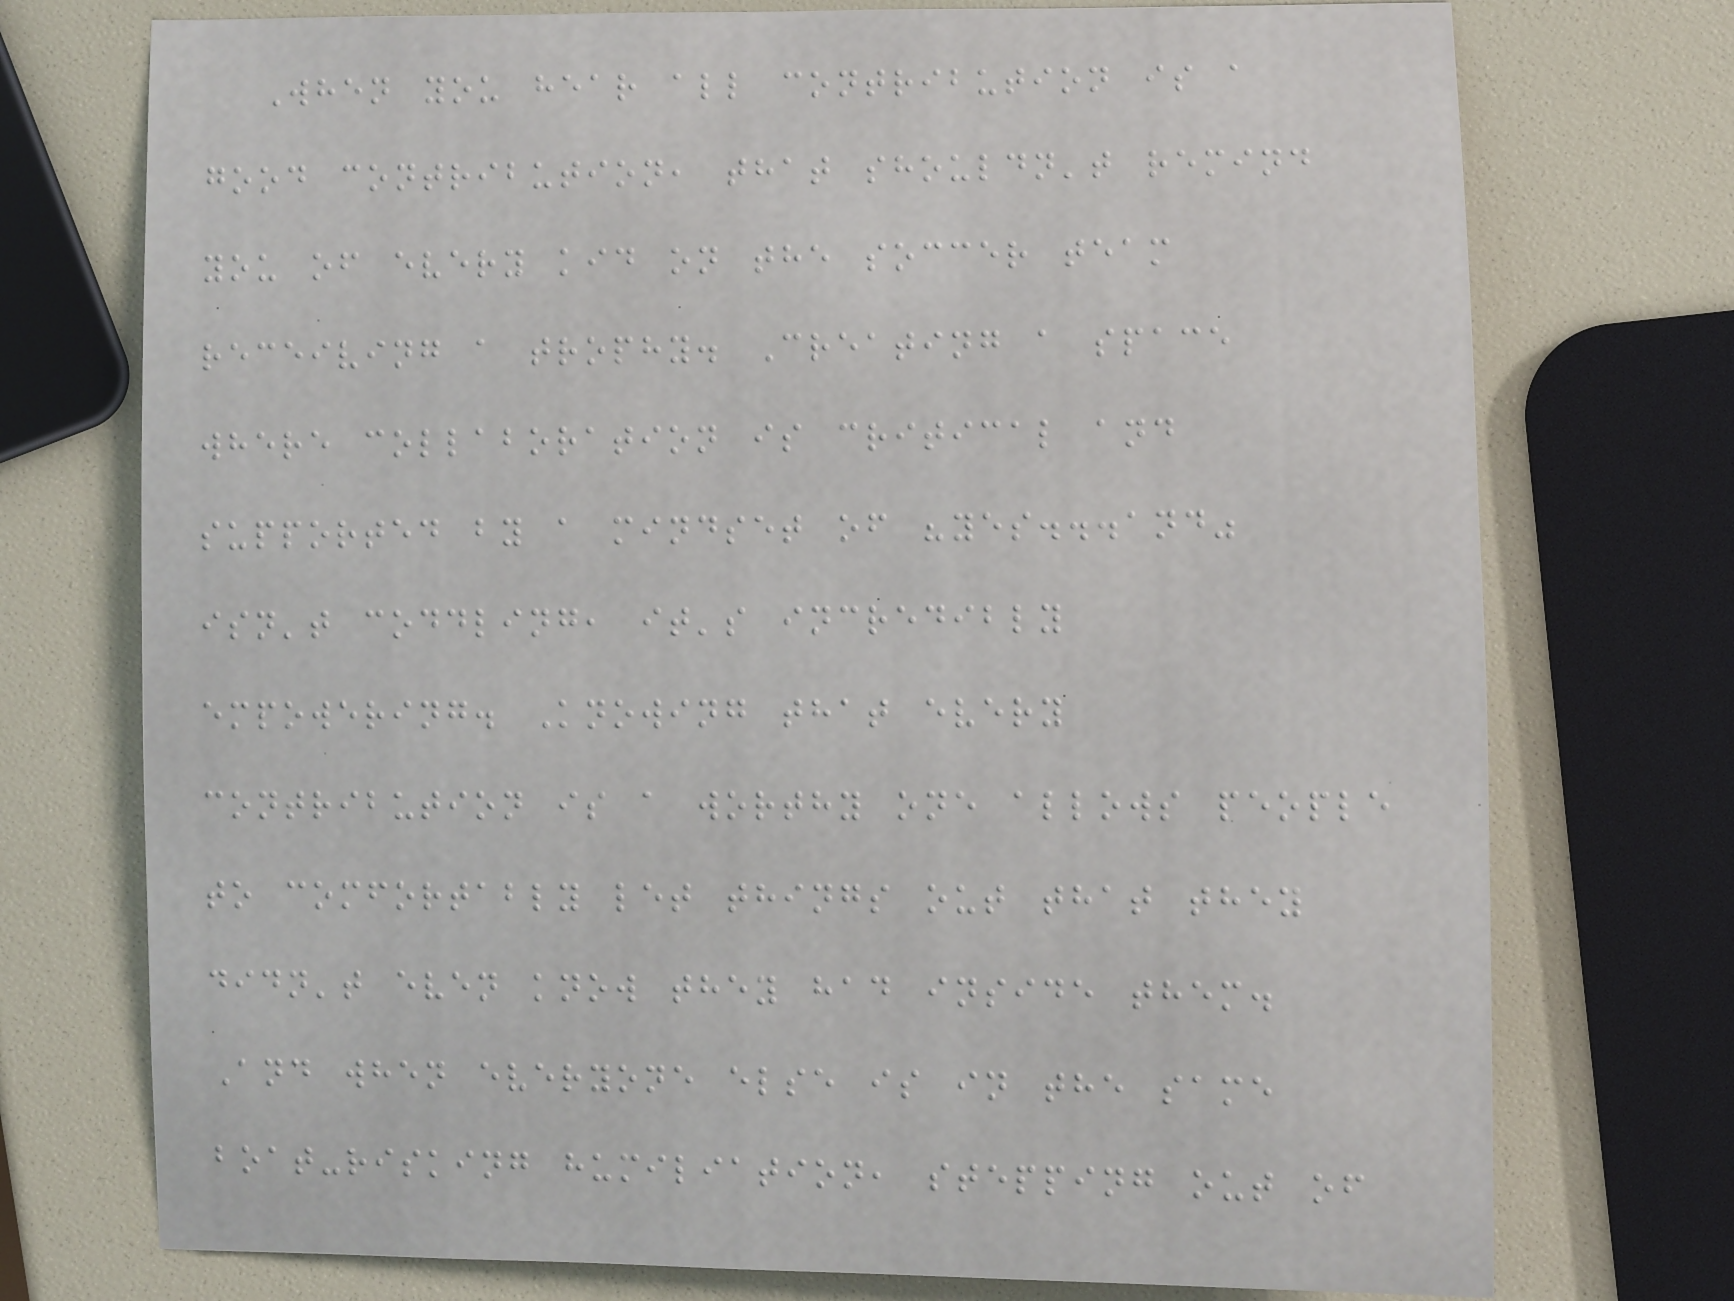When you hear all contribution is a
good contribution, that shouldn't remind
you of every kid on the soccer team
receiving a trophy. Creating a space
where collaboration is critical and
supported by a mindset of "yes...and"
isn't coddling, it's incredibly
empowering. Knowing that every
contribution is a worthy one allows people
to comfortably let things out that they
didn't even know they had inside them.
And when everyone else is in the same
boat-risking humiliation, stepping out of
